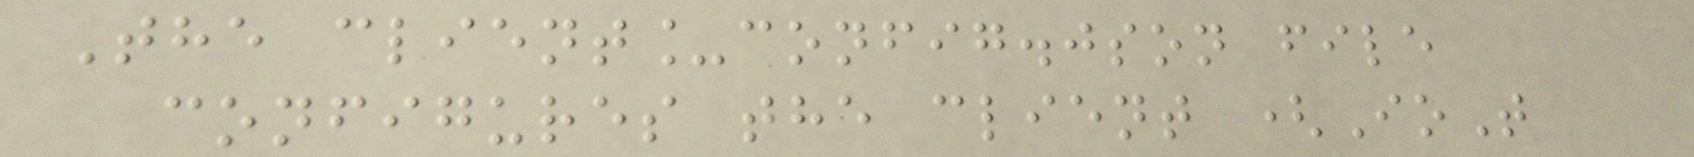The client_config.json file
configures the client (IoT
